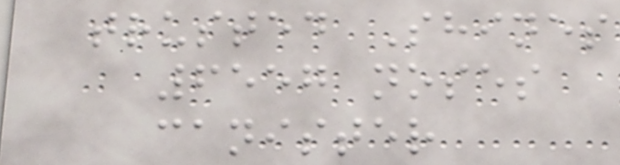trusted Shines
6557 noses
canister
